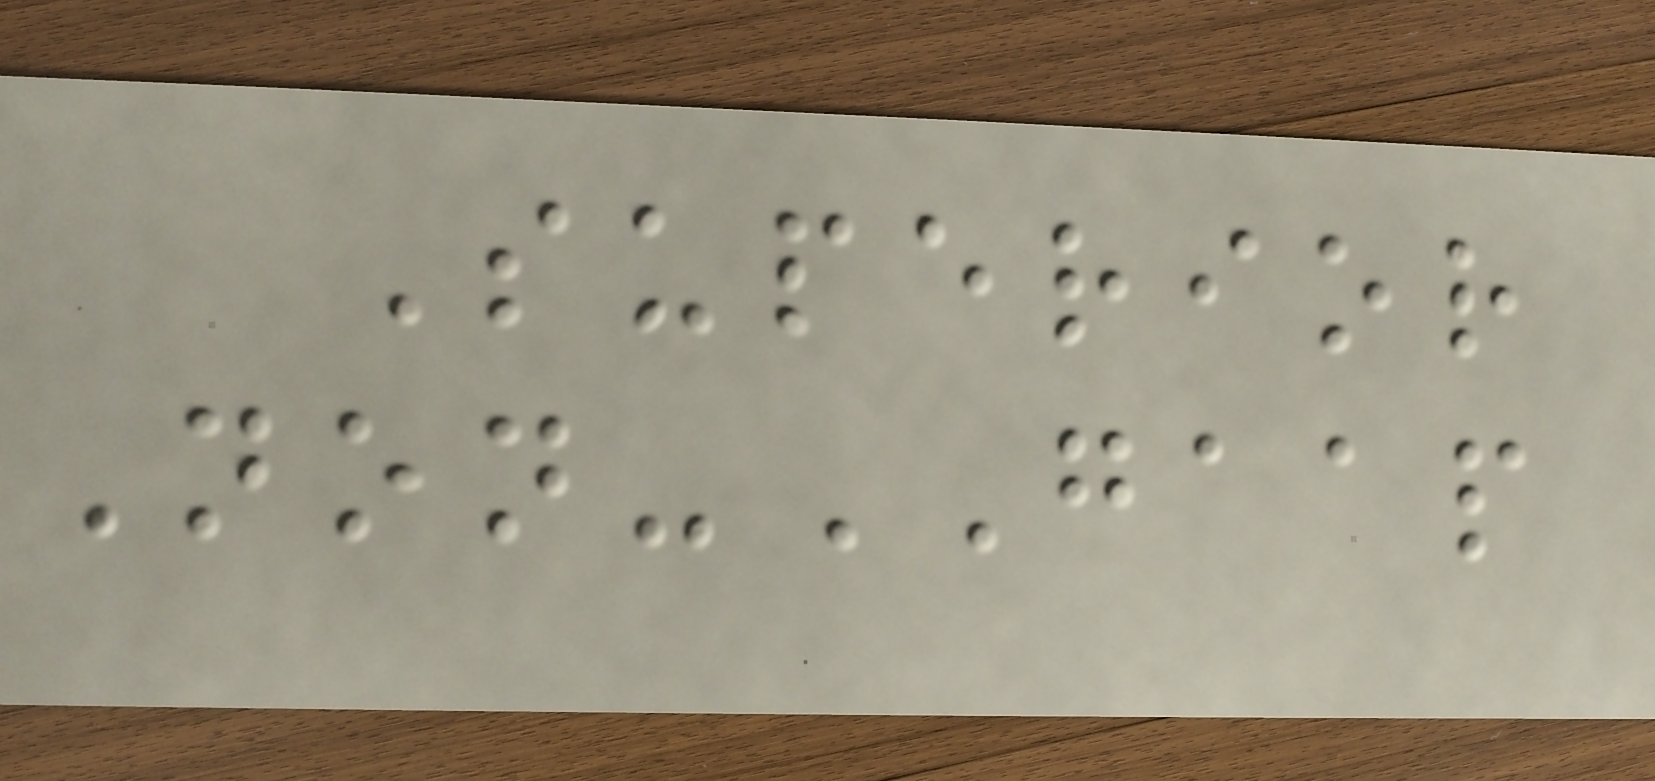Superior
Non-GAAP
